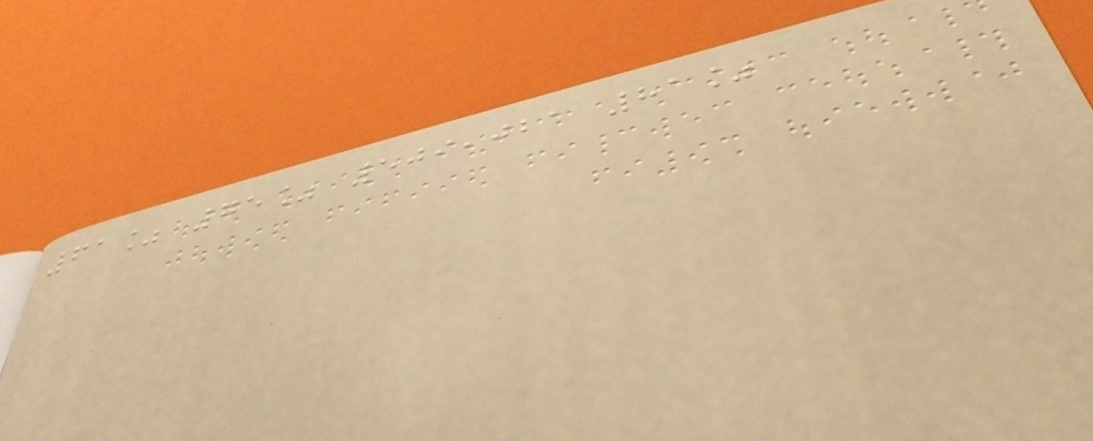61% 75% 509,021 81%
